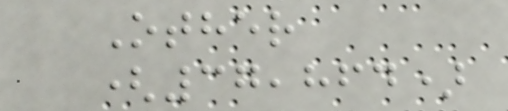Other
(37,864)
